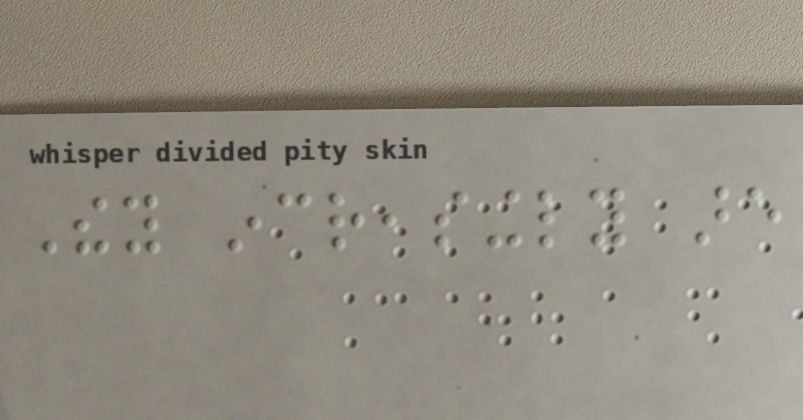They increasingly are
